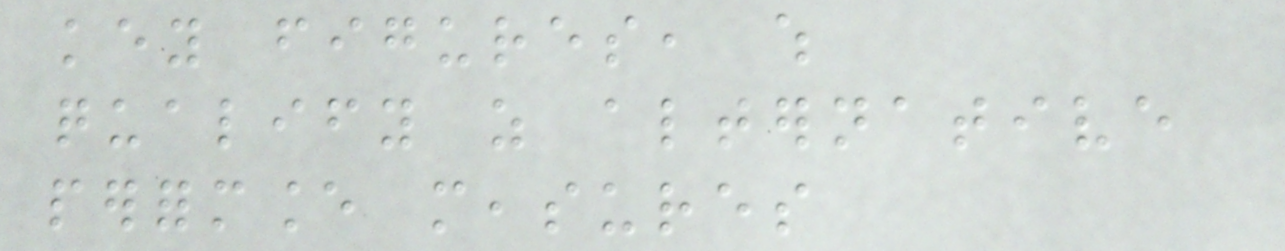key figures, which
qualify as alternative
performance measures
